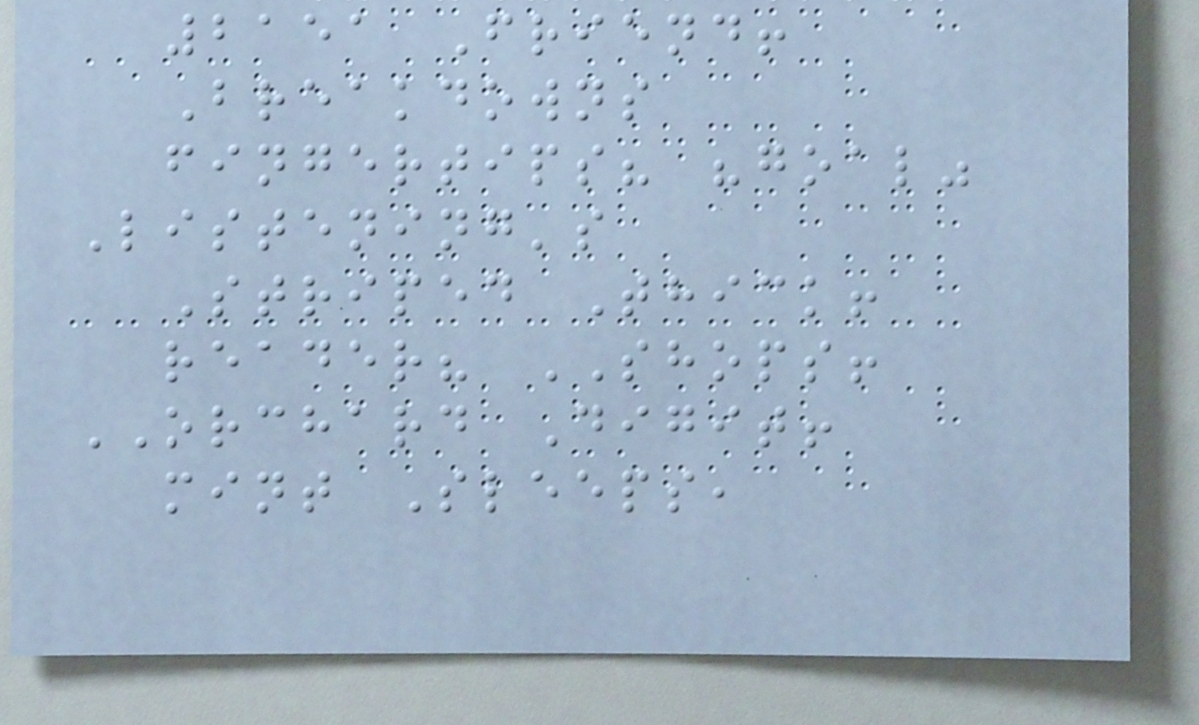2151 Friend!
Breakdowns
fingertips? "goal"
Listening's
Striped Thick!
reader? SHOPS!
ORCHARD Digit!
mint Sleeps,
